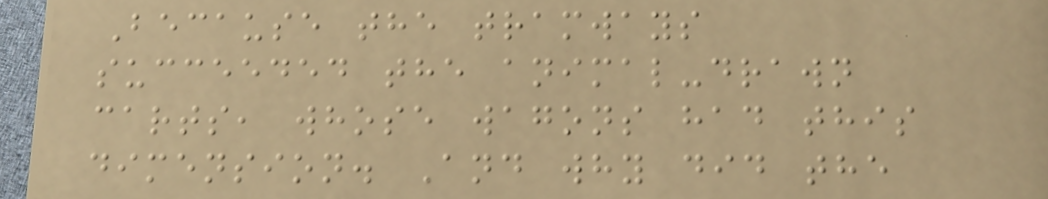Because the tramways
succeeded the animal-drawn
carts, whose wagons had this
dimension. And why did the
